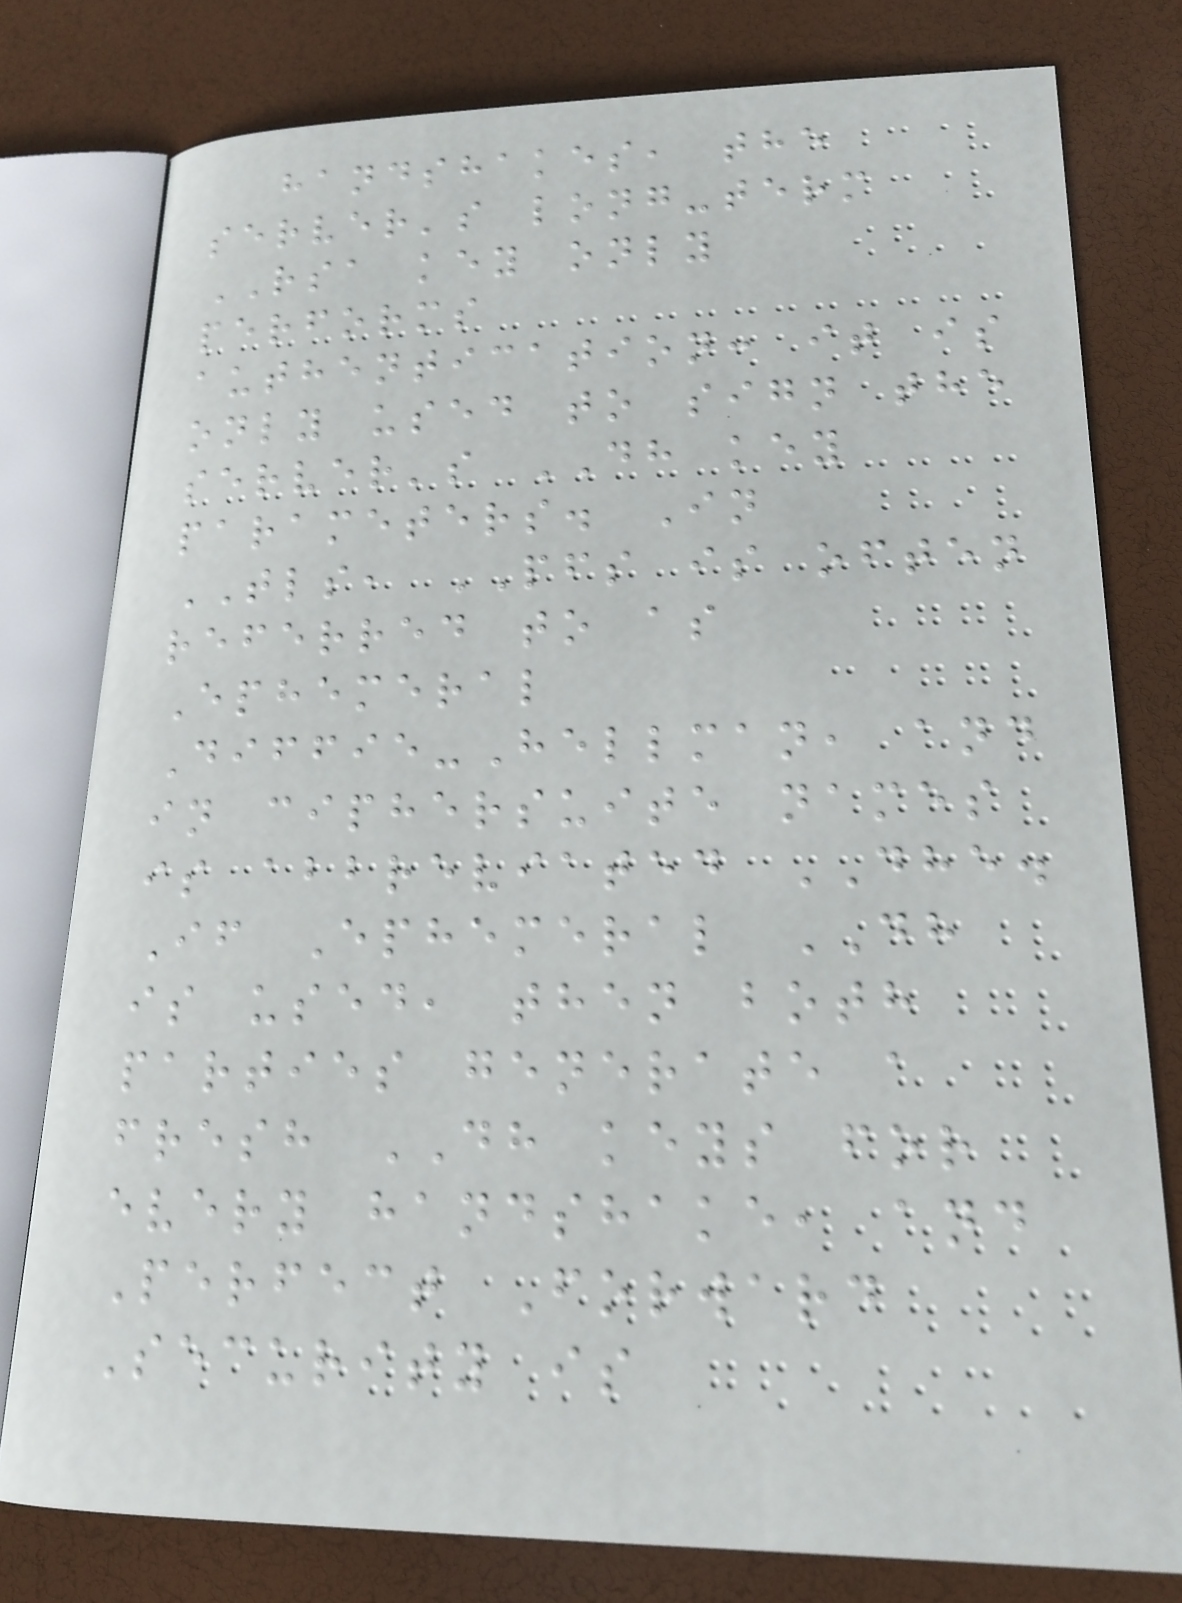handshakes, the
server's long-term
RSA key only
performs
authentication: it is
only used to sign the
server's DH key
parameters. In
TLS, PFS is often
referred to as
Ephemeral
Diffie-Hellman, and
in ciphersuite names
is abbreviated DHE.
If Ephemeral DH
is used, then both
parties generate a
fresh DH keys for
every handshake, and
Perfect Forward
Security is
